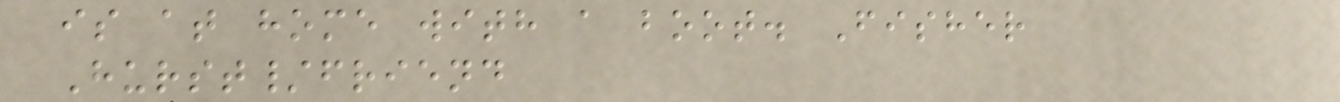is at home with a boot. Fisher
Hurst/friend
